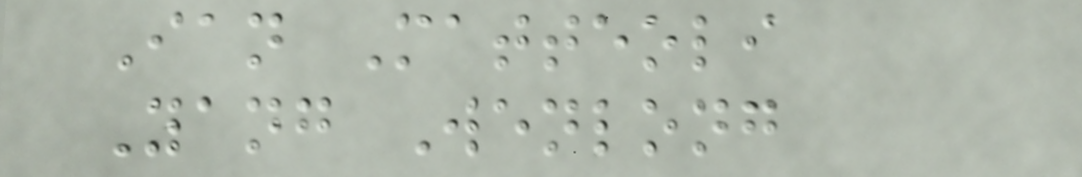Ian Matteoli
Yang Wenlong
